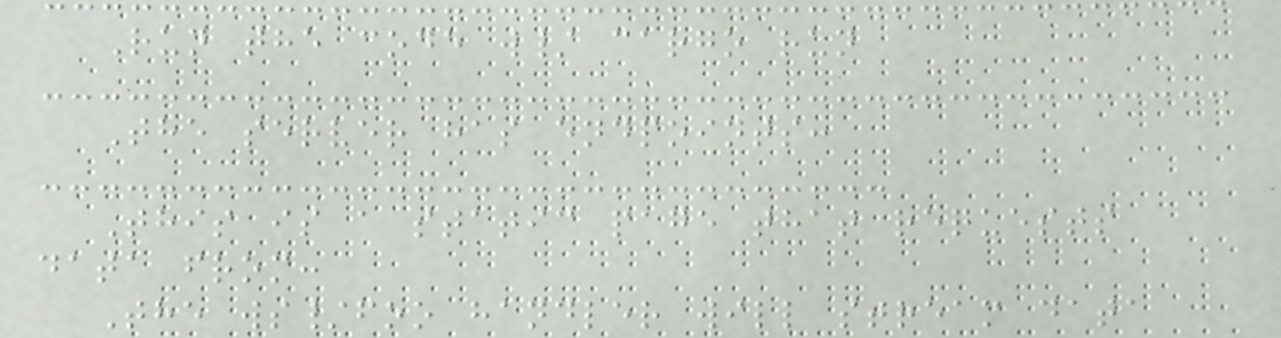Run the code w/ cargo run
The server has endpoints:
This is a static page that requests
data from:
The ws/foo handler will stream data
